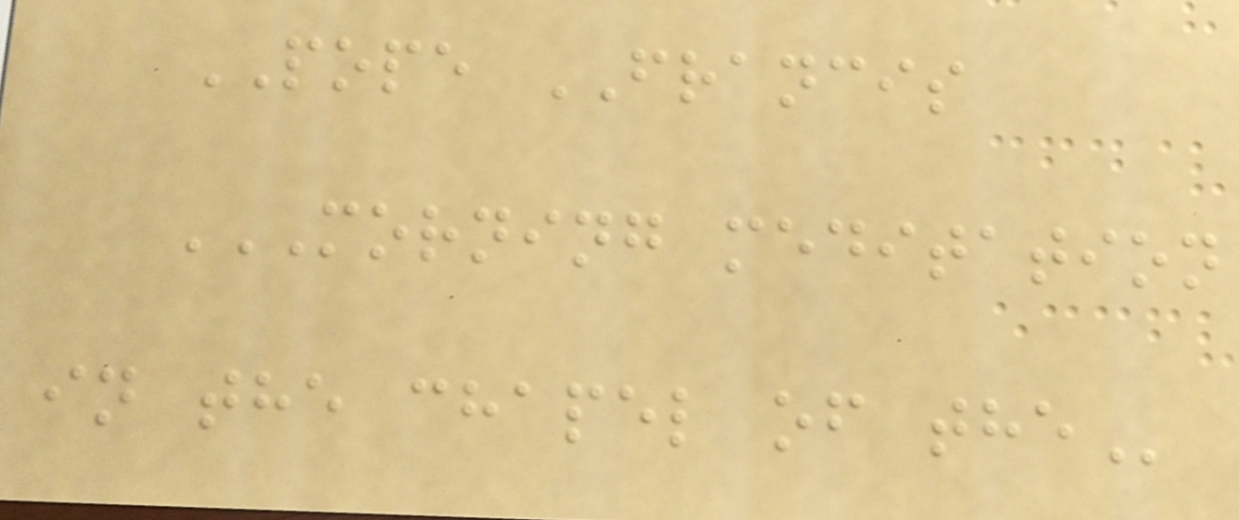POPE FRANCIS
MORNING MEDITATION
IN THE CHAPEL OF THE
